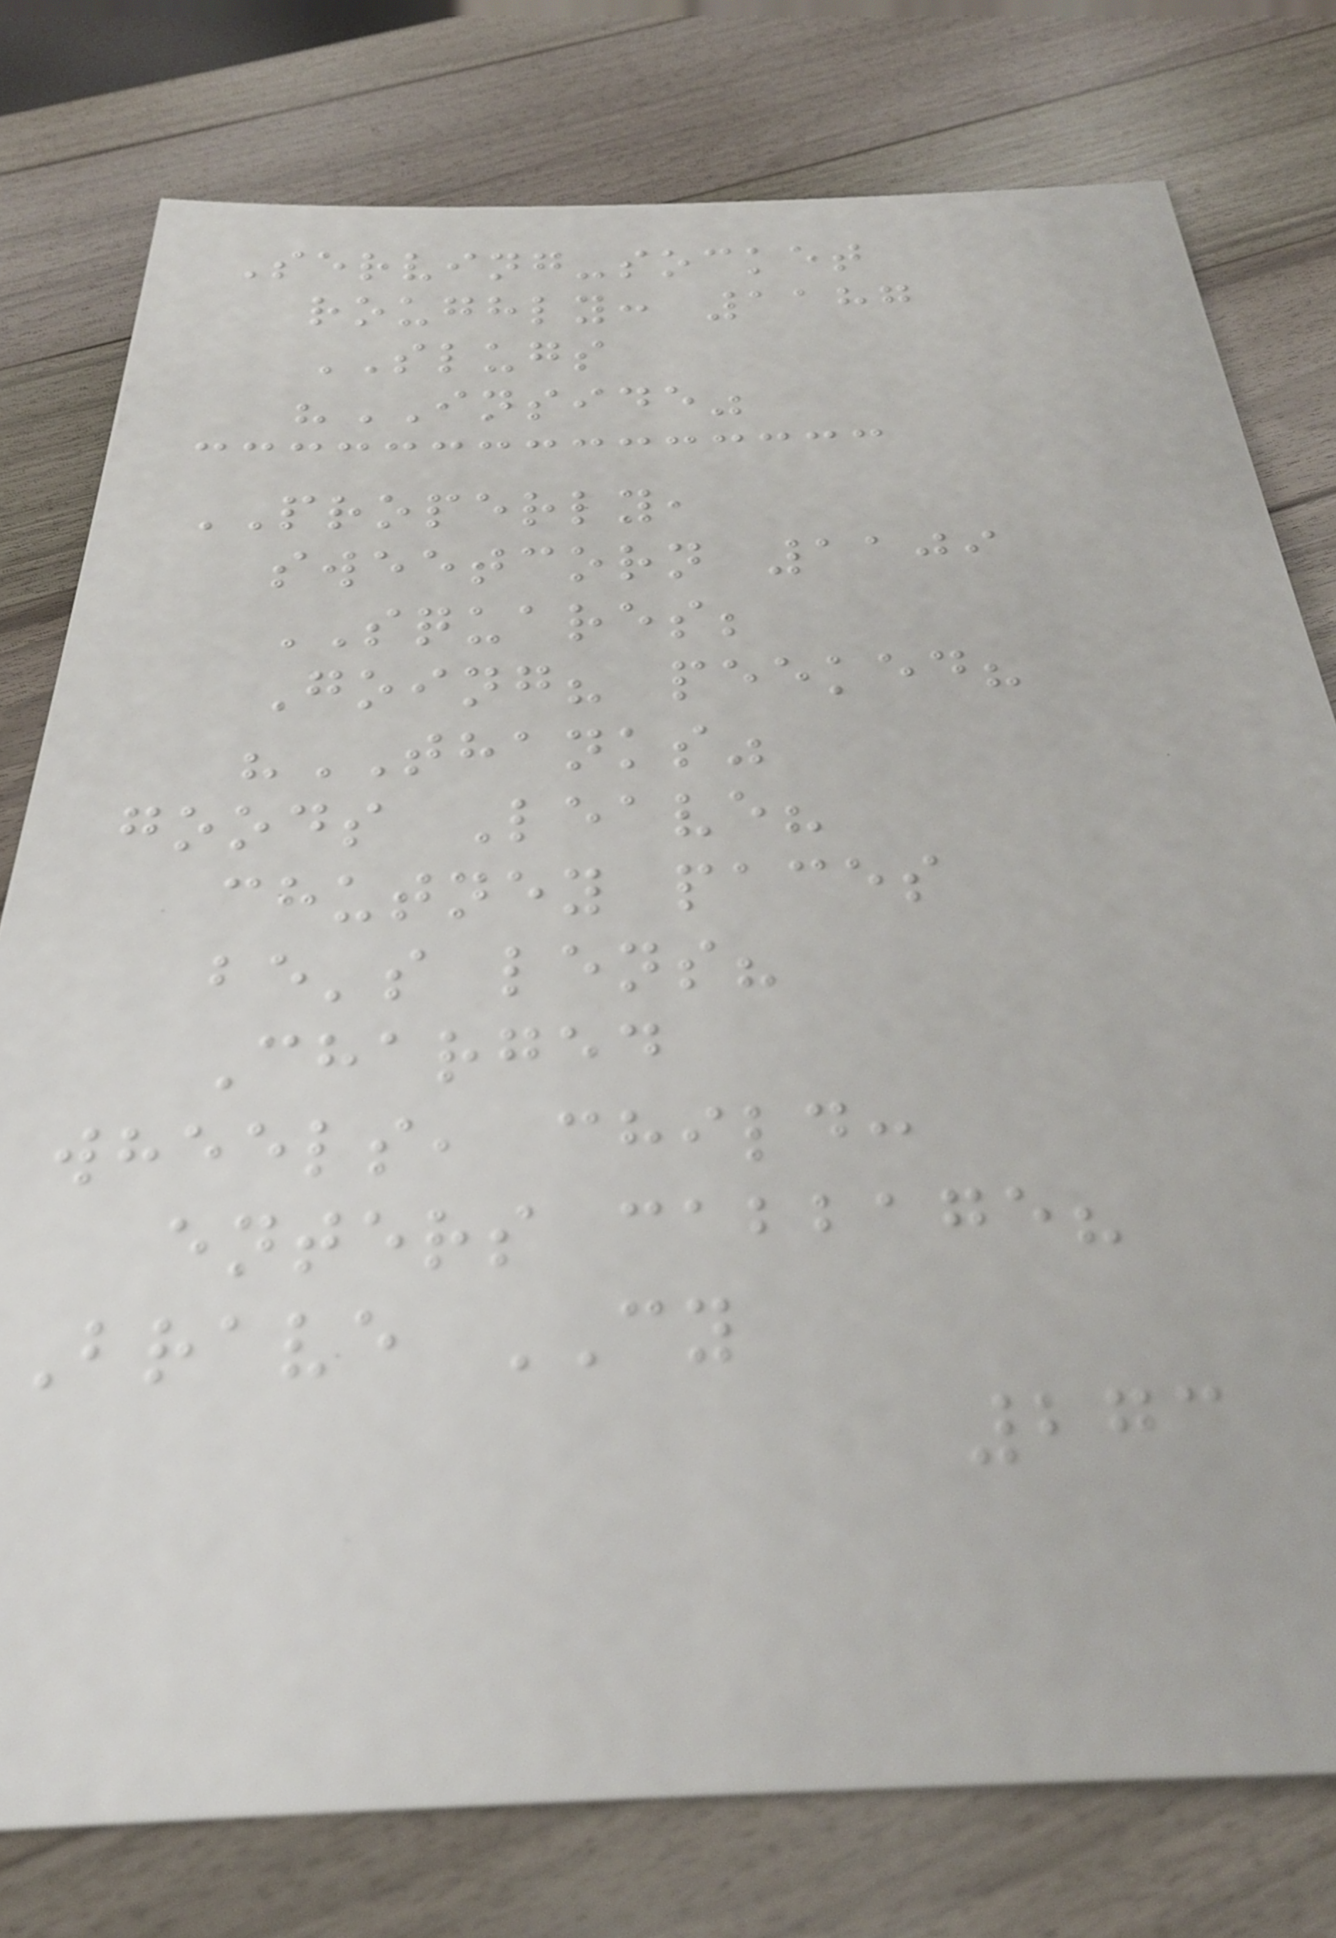Serving-socket
roughly: 1187
SLUGS
"INSIDE"
PROPERLY,
sweetcorn 1109
SQUARES;
Going? peeked?
"THANKS"
goods Leave?
chutney paces
be's lens?
Charged
wheels, child:
enters cabbage?
Brave CY
273
